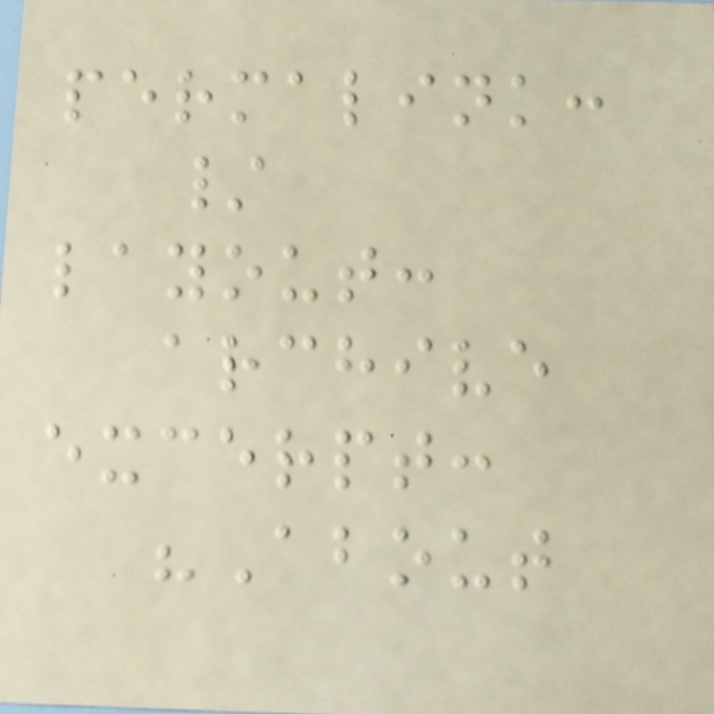permalink:
/
layout:
archive
excerpt:
"About
